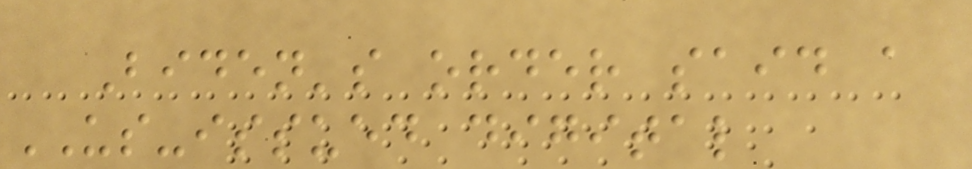Biden's order said a
US-issued digital
